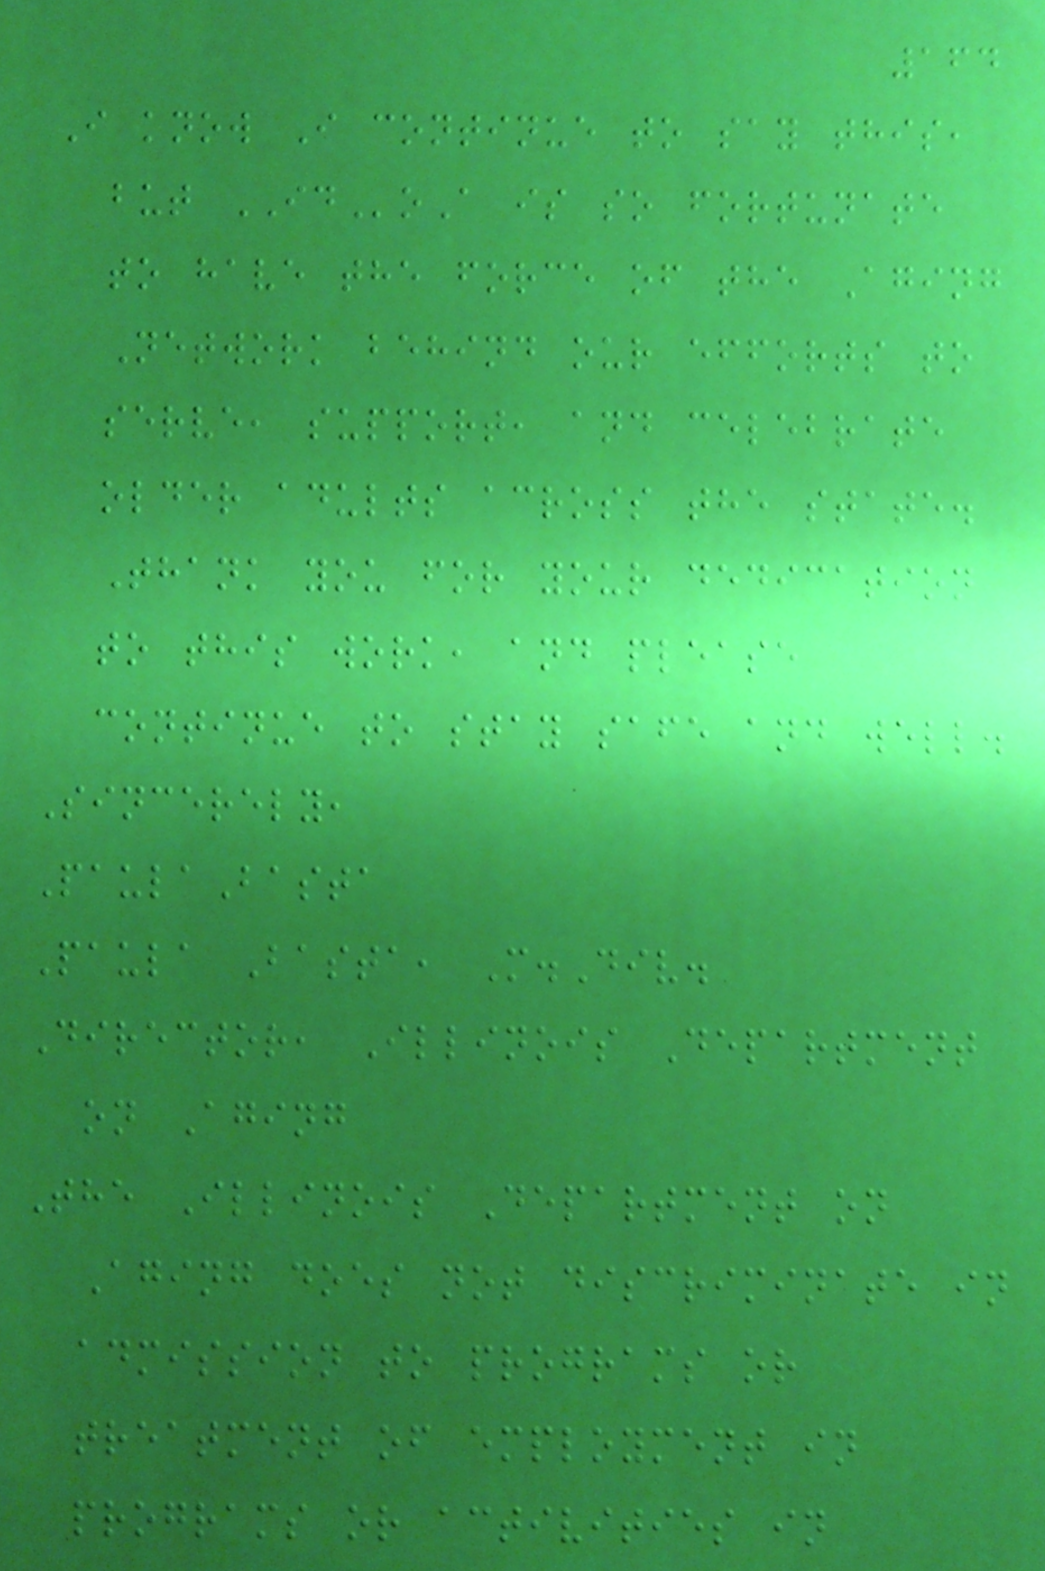164
I know I continue to say this,
but IDoA is so fortunate
to have the force of the Aging
Network behind our efforts to
serve, support, and celebrate
older adults across the state.
Thank you for your dedication
to this work, and please
continue to stay safe and well.
Sincerely,
PaulaBasta
Paula Basta, M.Div.
Director, Illinois Department
on Aging
The Illinois Department on
Aging does not discriminate in
admission to programs or
treatment of employment in
programs or activities in
